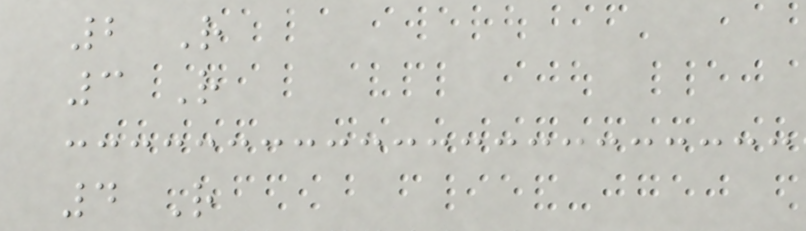2 R
3 R
4 R
